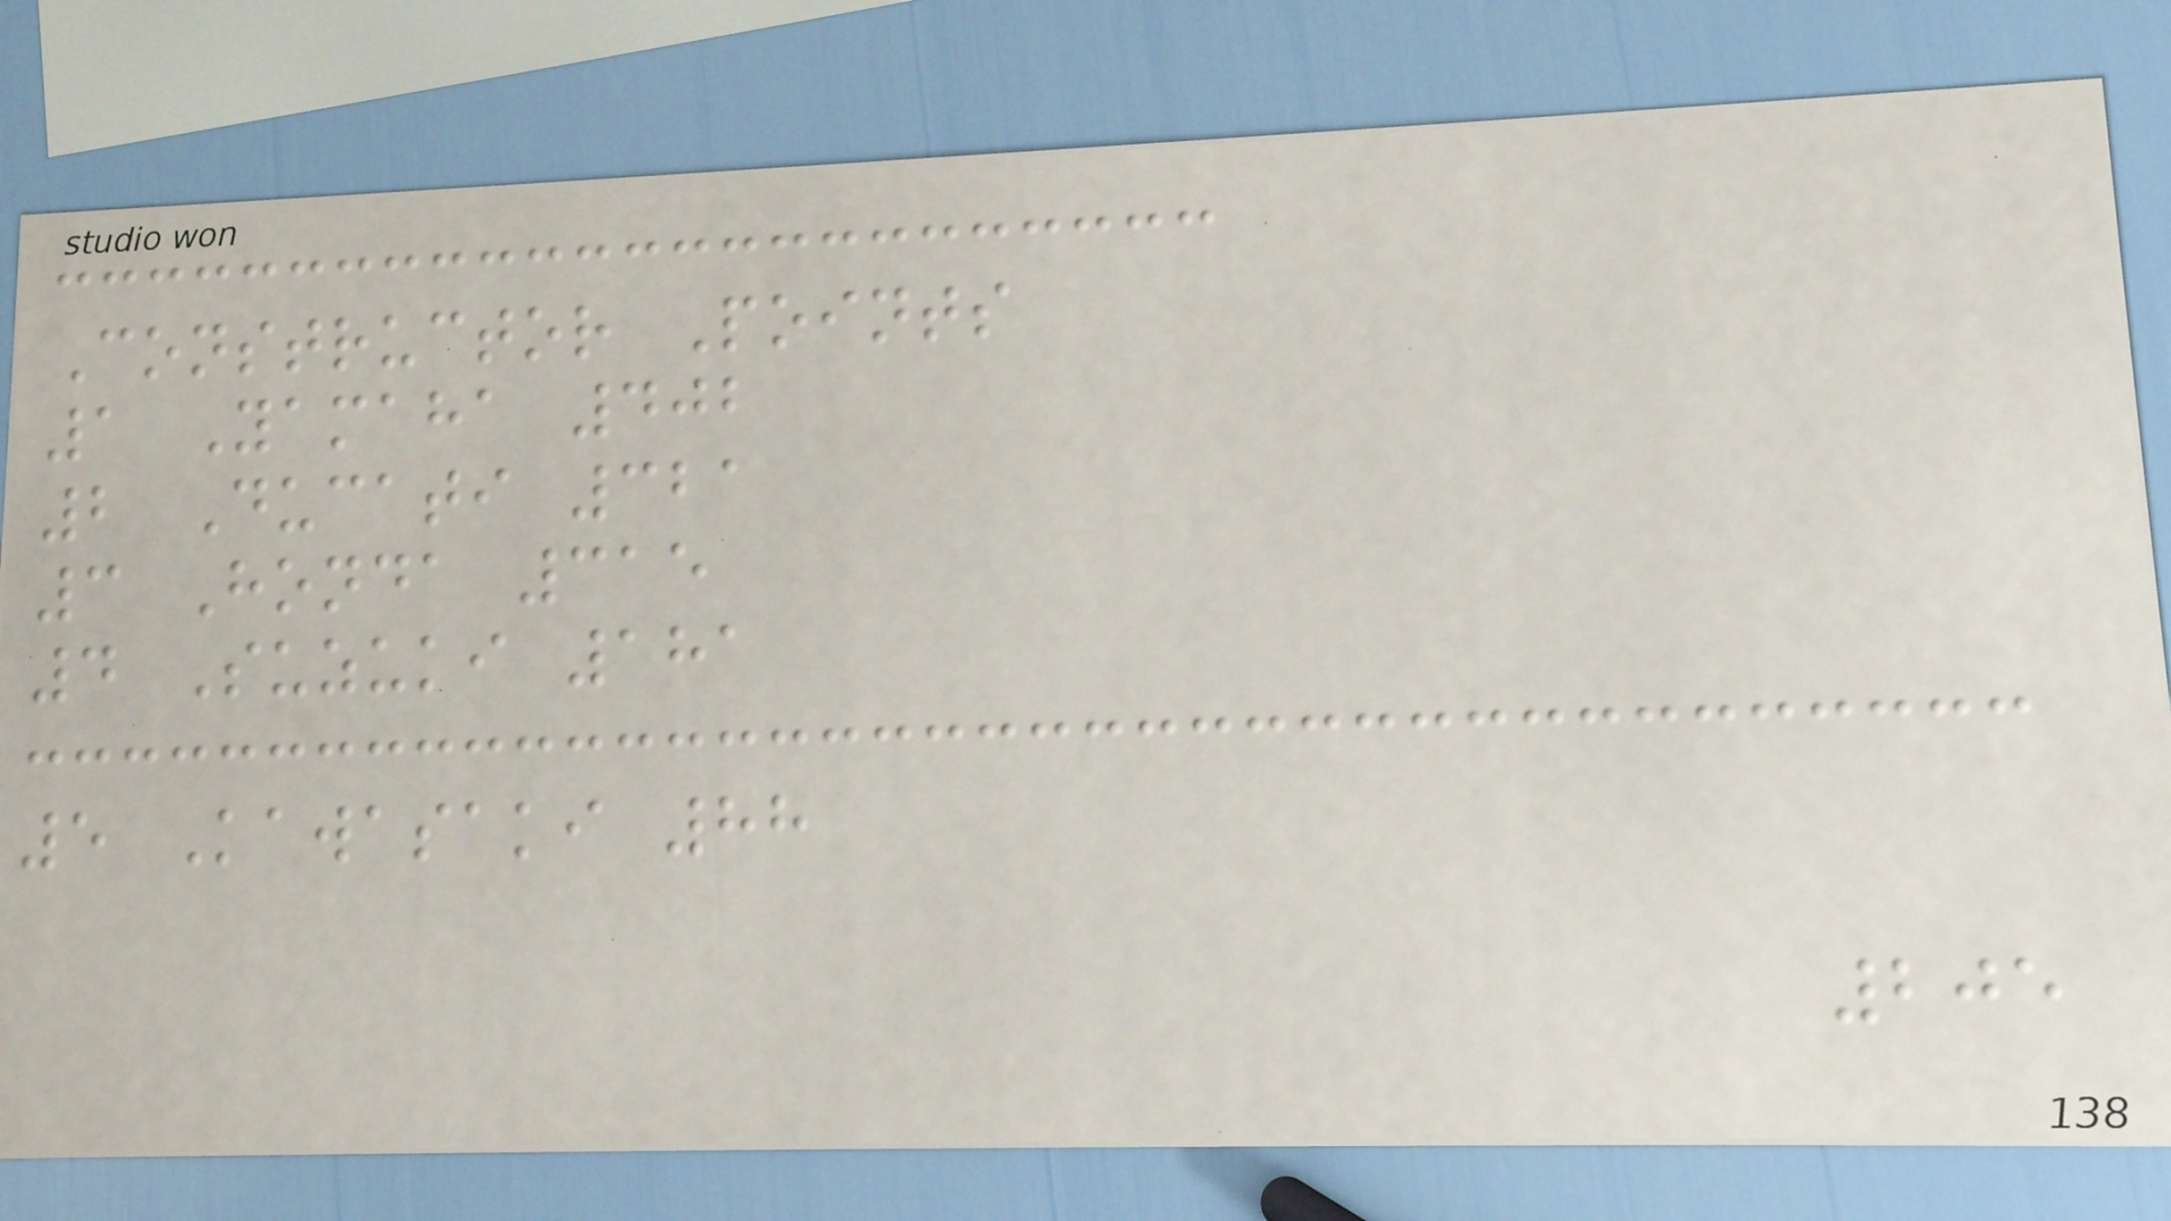Constructor Points
1 Yamaha 402
2 Ducati 321
3 Honda 315
4 Suzuki 181
5 Kawasaki 88
205
